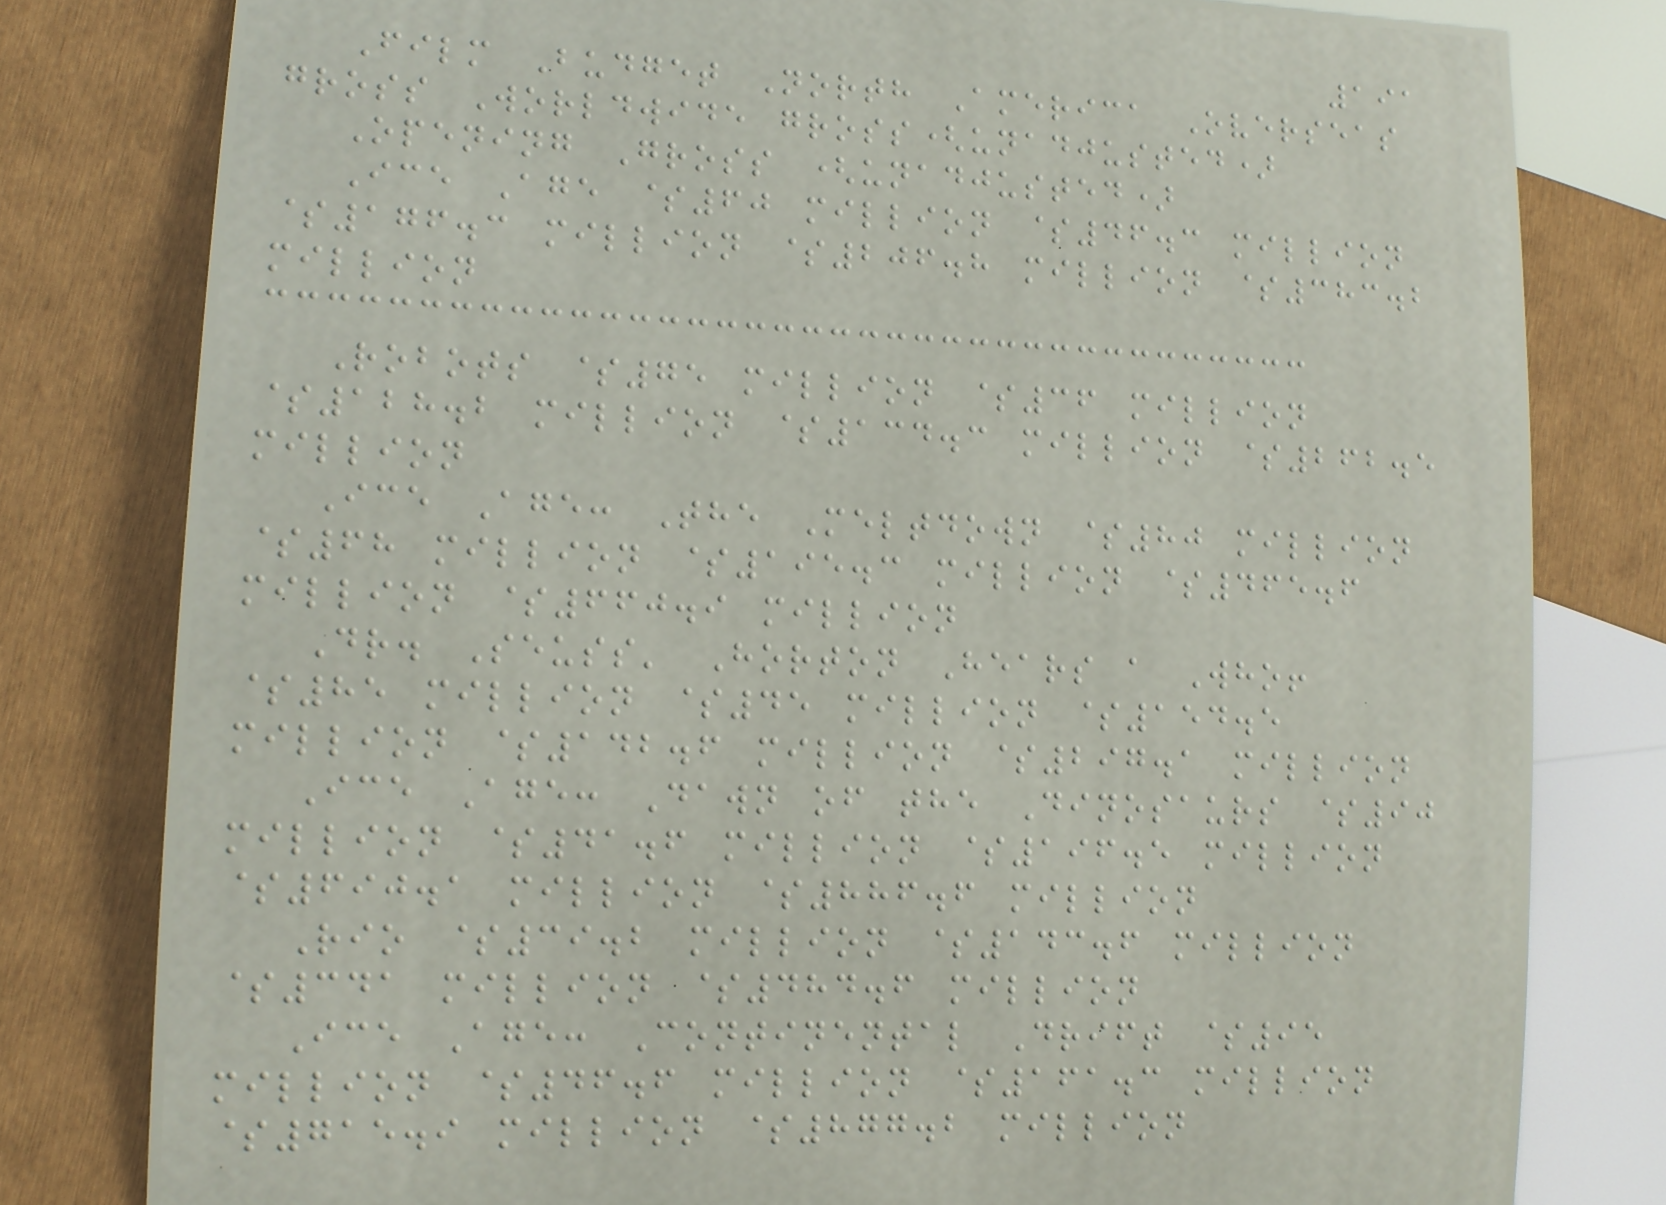191
Film Budget North America Overseas
gross Worldwide gross(unadjusted)
Opening Gross (unadjusted)
Ice Age $60 million $46.3 million
$176.3 million $206.8 million $383.2
million
Robots $75 million $36 million
$128.2 million $134.3 million $262.5
million
Ice Age: The Meltdown $80 million
$68 million $195.3 million $465.6
million $660.9 million
Dr. Seuss' Horton Hears a Who!
$85 million $45 million $154.5
million $142.6 million $297.1 million
Ice Age: Dawn of the Dinosaurs $90
million $41.6 million $196.5 million
$690.1 million $886.6 million
Rio $39.2 million $143.6 million
$341 million $484.6 million
Ice Age: Continental Drift $95
million $46.6 million $161.3 million
$715.9 million $877.2 million
